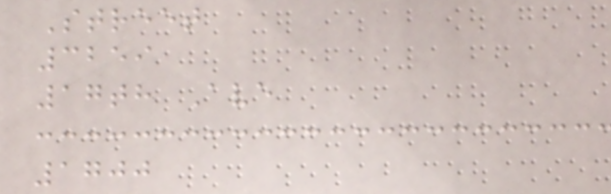Street
3259
17th Ave
1700
